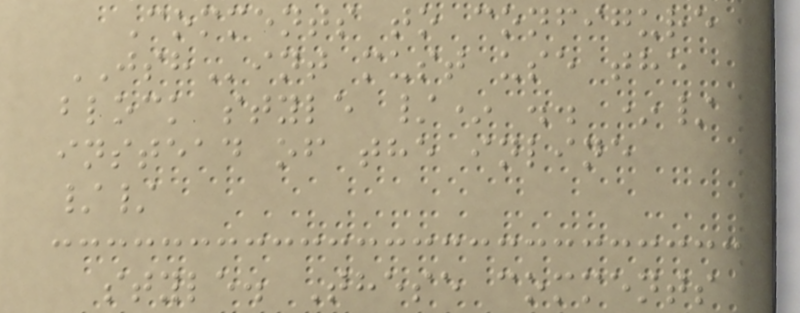Comments to configure
JSHint must use the
block style /* .. */
instead of the inline
//
style. These comments
